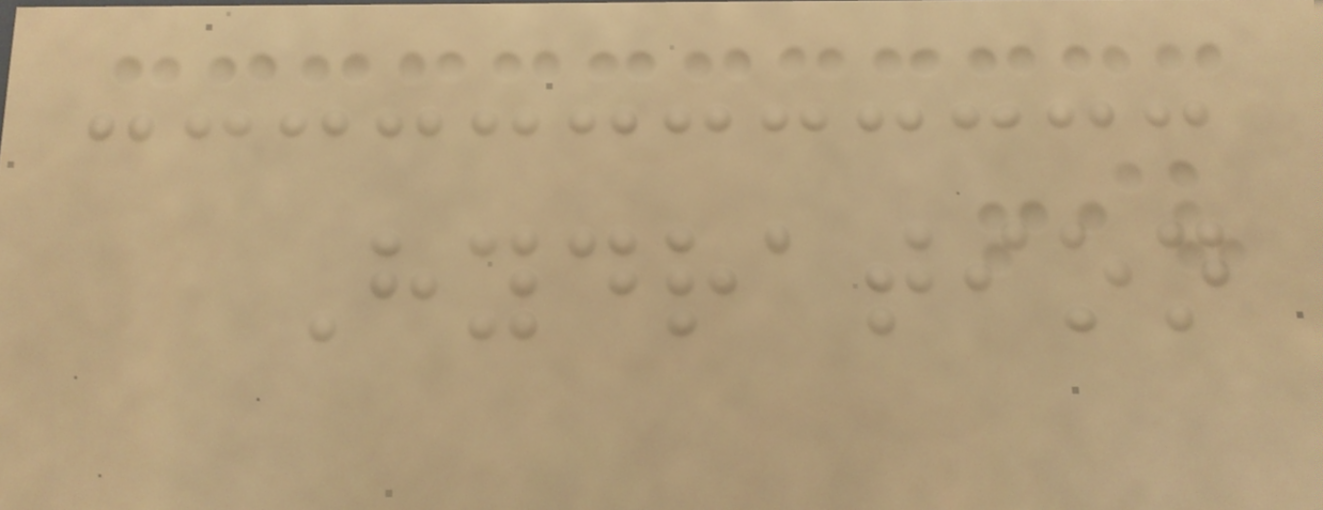Hydration
